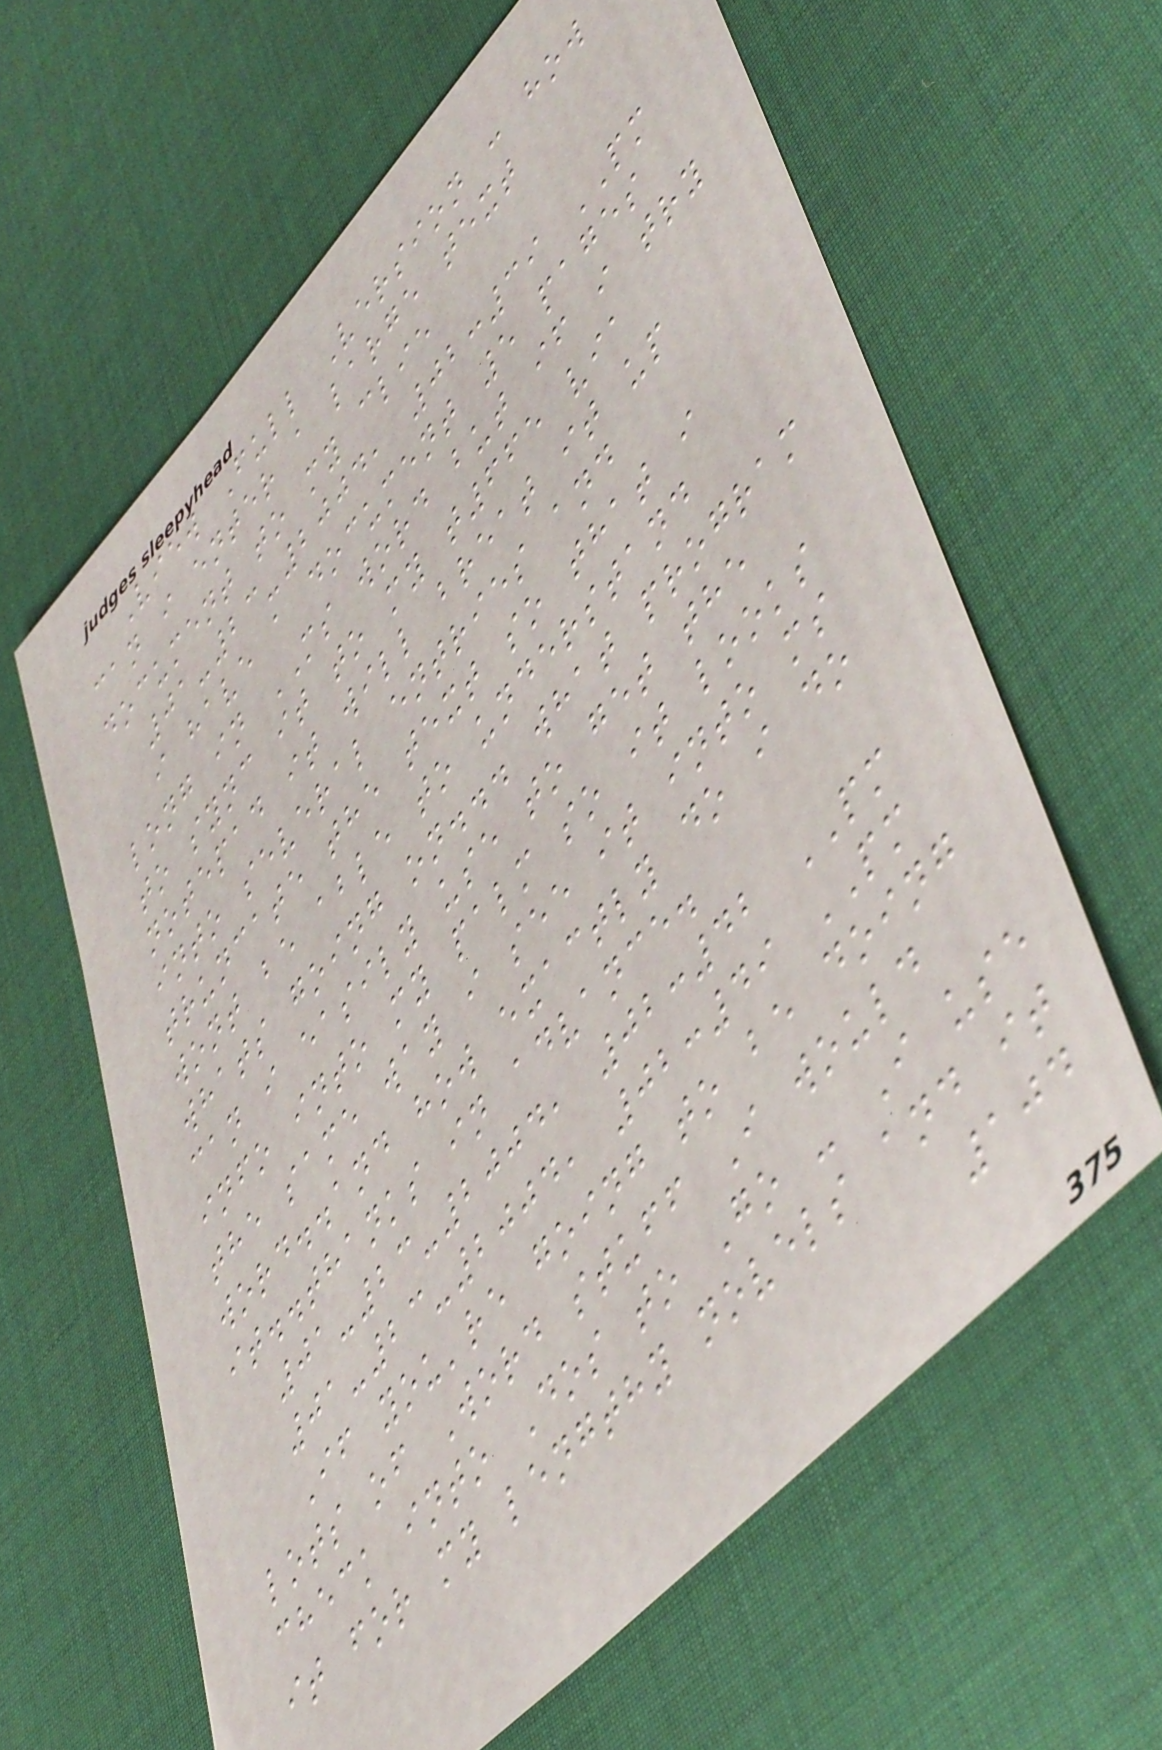View Full Version : how
can i enter a large text
document to my clie
01-23-2004, 02:39 PM
i have a document 5 pages
long in MS word but if i try
to sync it to my t665 via
notepad it will breat it up
into several entries and
truncate the text so that i
wont be able to understand
whats going on... what program
can i easily use to get the
info into my palm so it looks
the same way i see it into ms
word..and how exactly do i do
it..thanks in advance.
01-23-2004, 02:42 PM
01-23-2004, 02:49 PM
If you're going to be doing
lots of Word stuff I would
check into Dos to Go - I use
it for my lengthy novels and it
104
